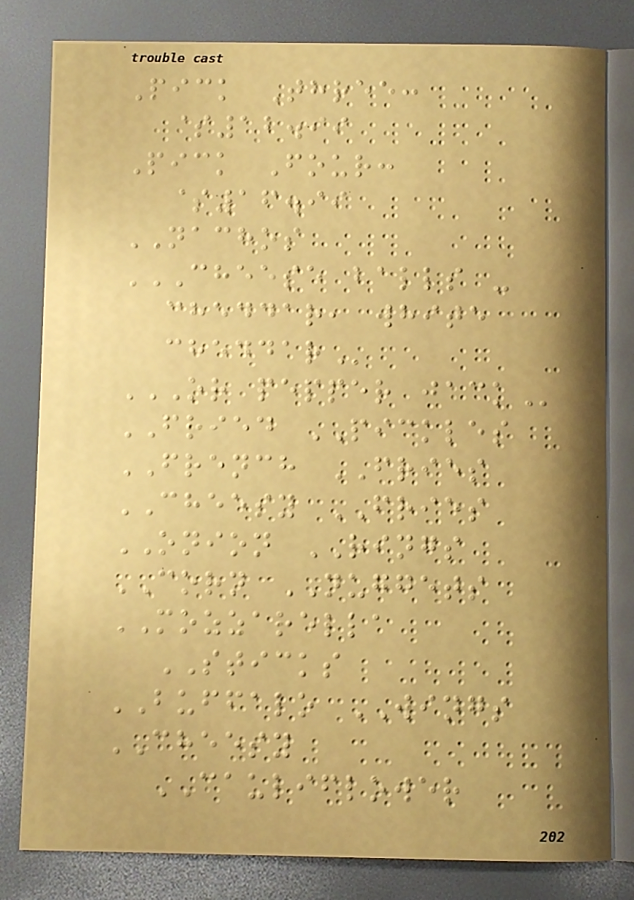Pick Three:
$12.99
Pick Four:
$16.99
NACHOS
CHEESE BALLS -
CHEDDAR, WHITE
CHEDDAR
OR PEPPER JACK
FRIED PICKLES
FRENCH FRIES
CHEESY FRIES
ONION RINGS
CORN NUGGETS
MOZZARELLA
STICKS
BUFFALO WINGS
CHEESY
CAULIFLOWER
